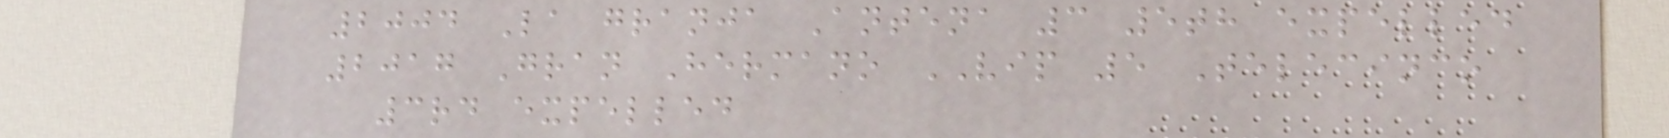2004 La granja Antena 3 5th expelled
2017 Gran Hermano VIP 5 Telecinco
3rd expelled
